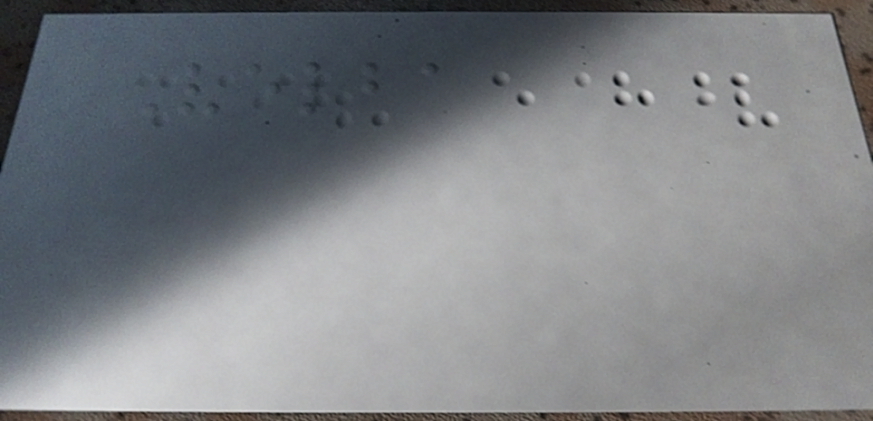Velba
